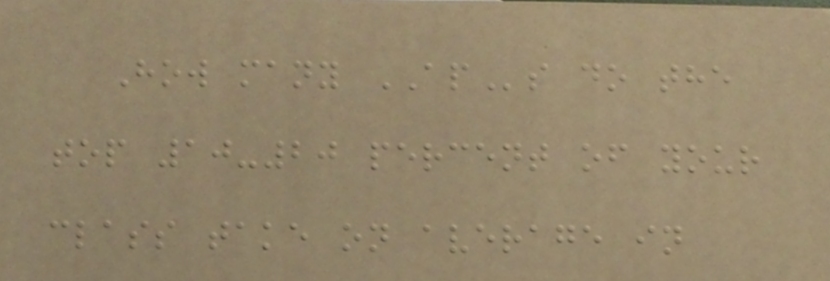How many APs do the
top 10-20 percent of your
class take on average in
